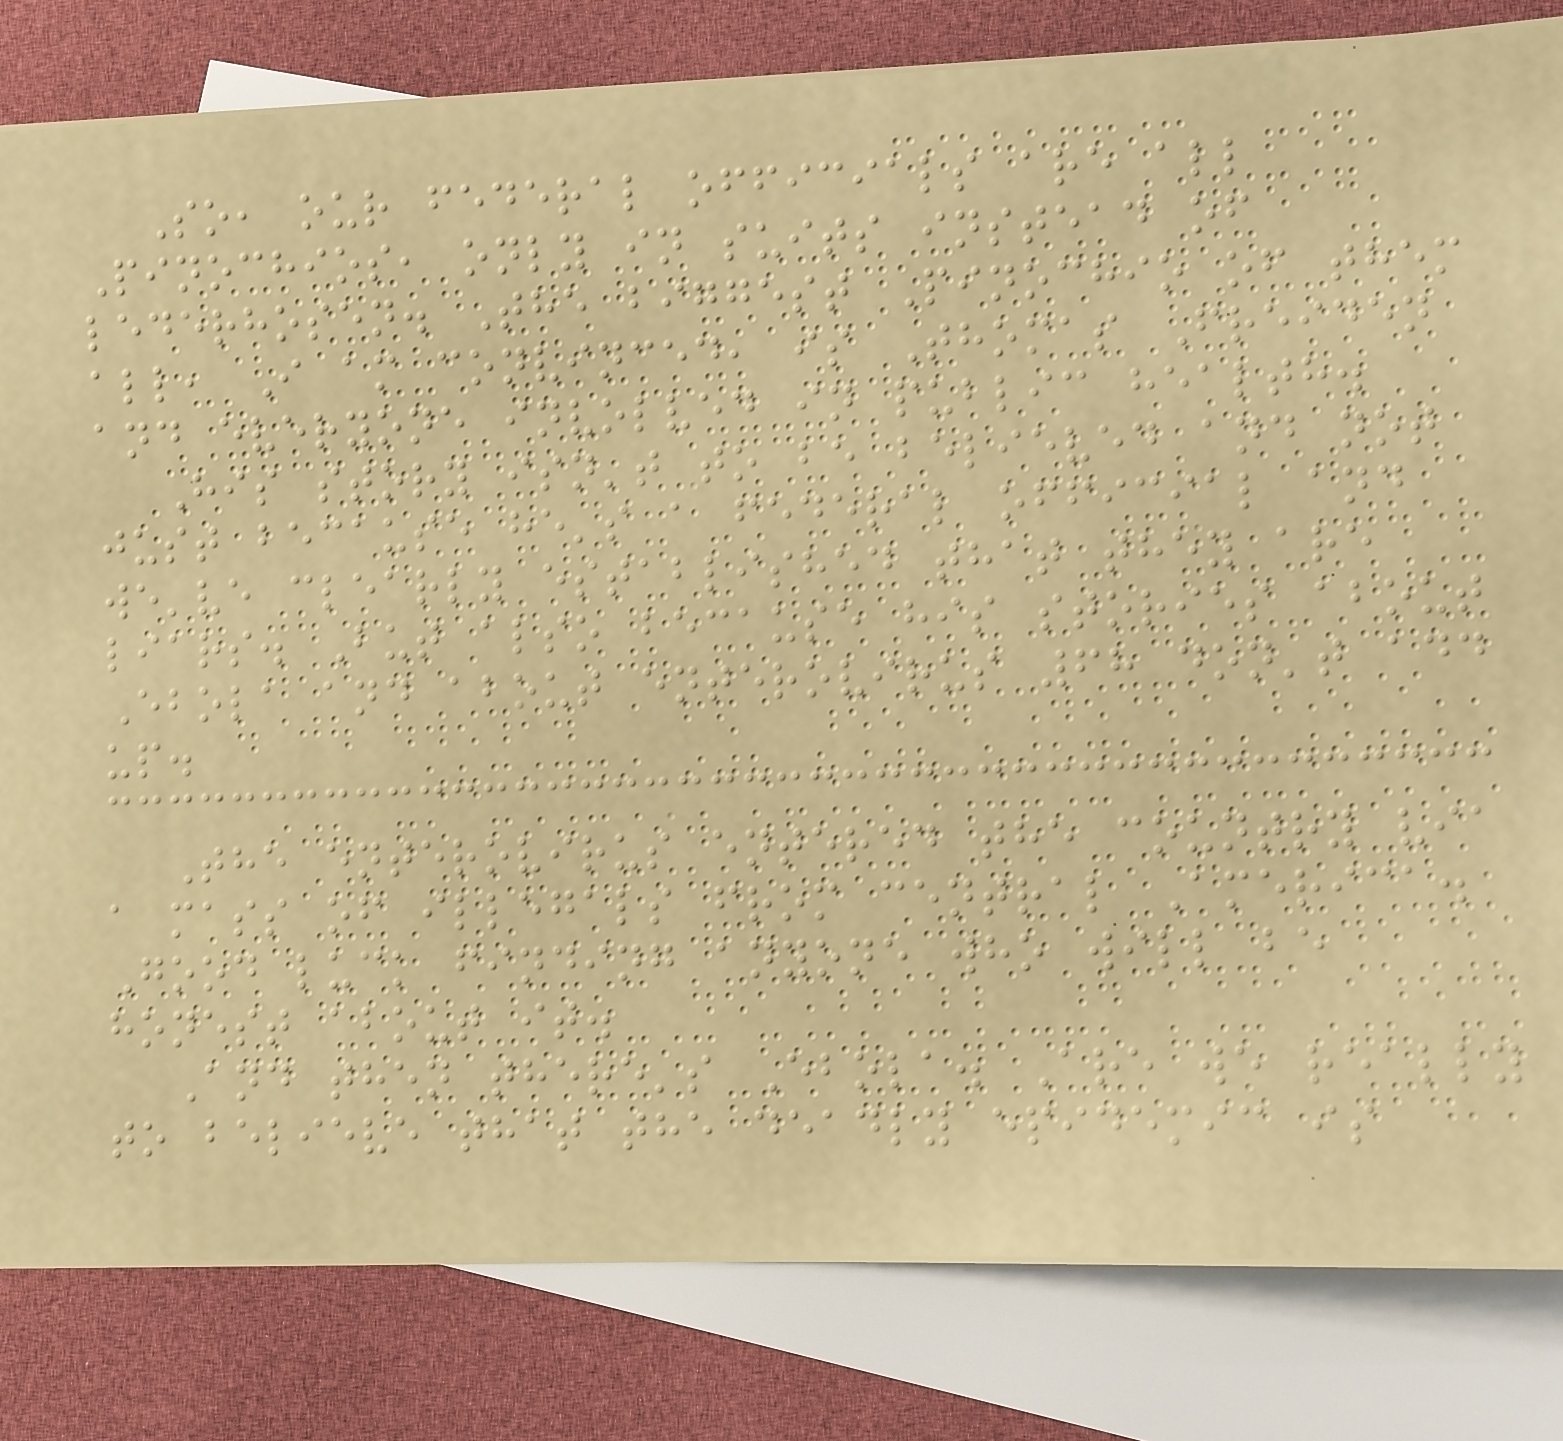So, our federal officials are all
Pinochios, only in suits instead of
lederhosen. The biggest Pinochio of them
all, I am convinced, is Thomas Freiden
and everyone involved in public health.
His story isn't to be believed and not
just because he's a federal official and
we've clearly established that they are
liars. But also because his stories about
Ebola and about enterovirus 68 don't add
up.
The enterovirus entered the country via
a mass of illegals from central America.
Good luck finding anyone who will be
honest about it.
And then there's Ebola. Are we really
to believe that the deadly epidemic is
